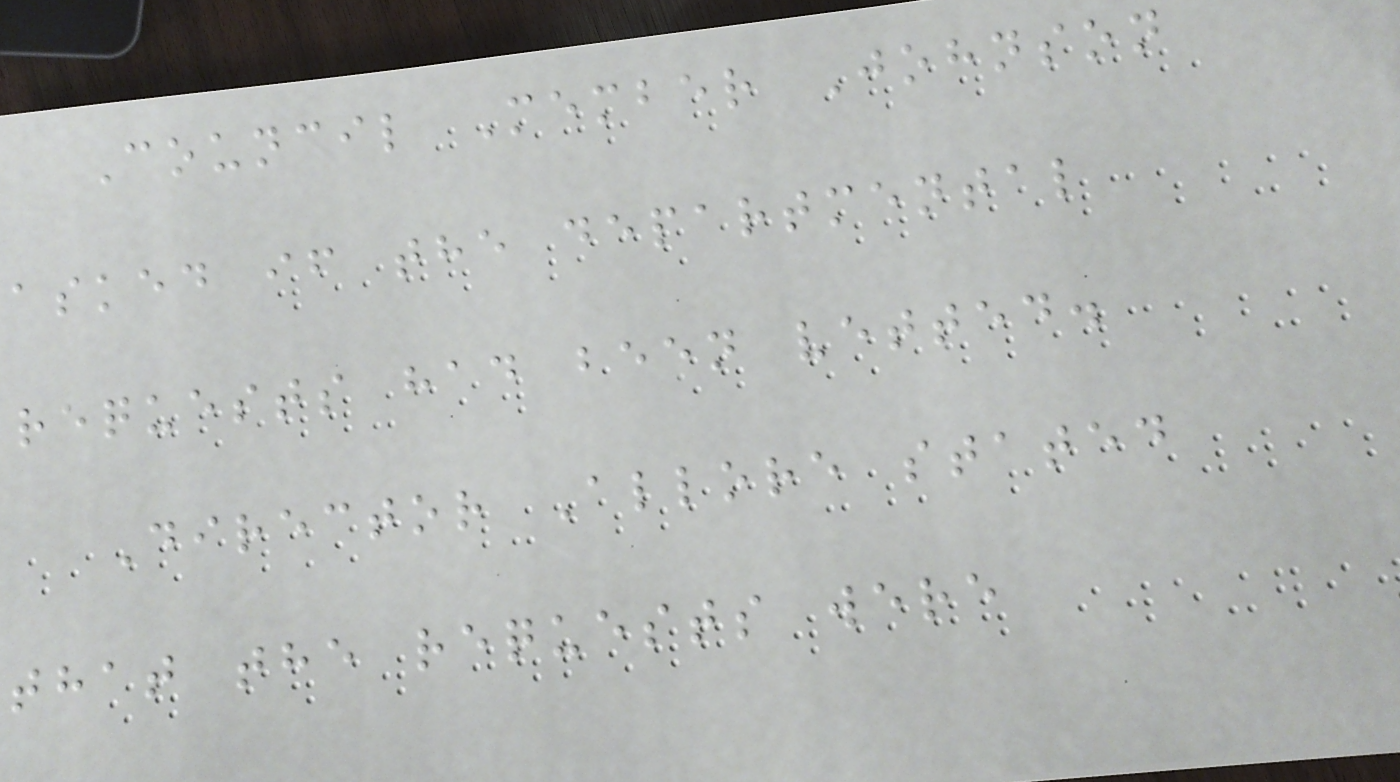Council Member Johnson
asked if the departmental
requests had been vetted.
Director Allore stated
that the requests were
